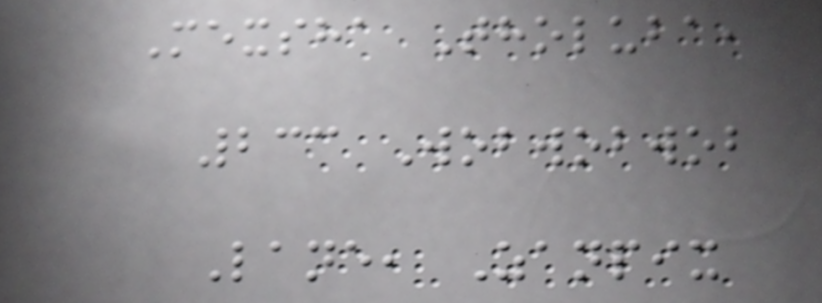Mexsha Tholuba,
233 Wobwobwob
Lane, Zanpix
